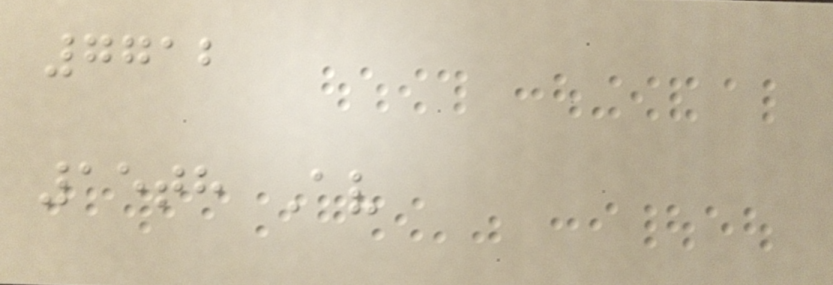7712
15th Av
